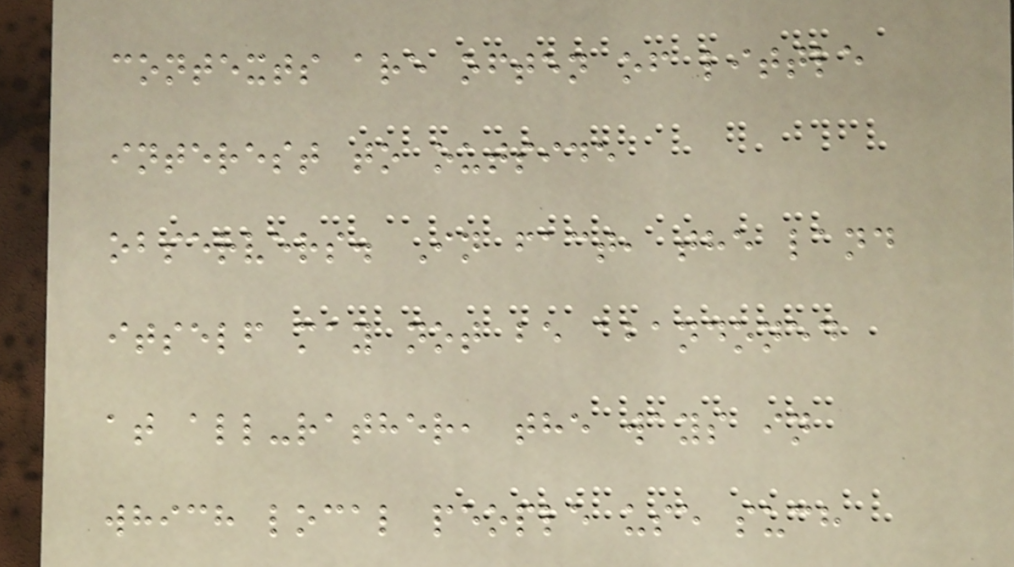contexts are often of little
interest to outside
observers. In fact, the land
itself may not be abandoned
at all-rather, the ways in
which local people use such
